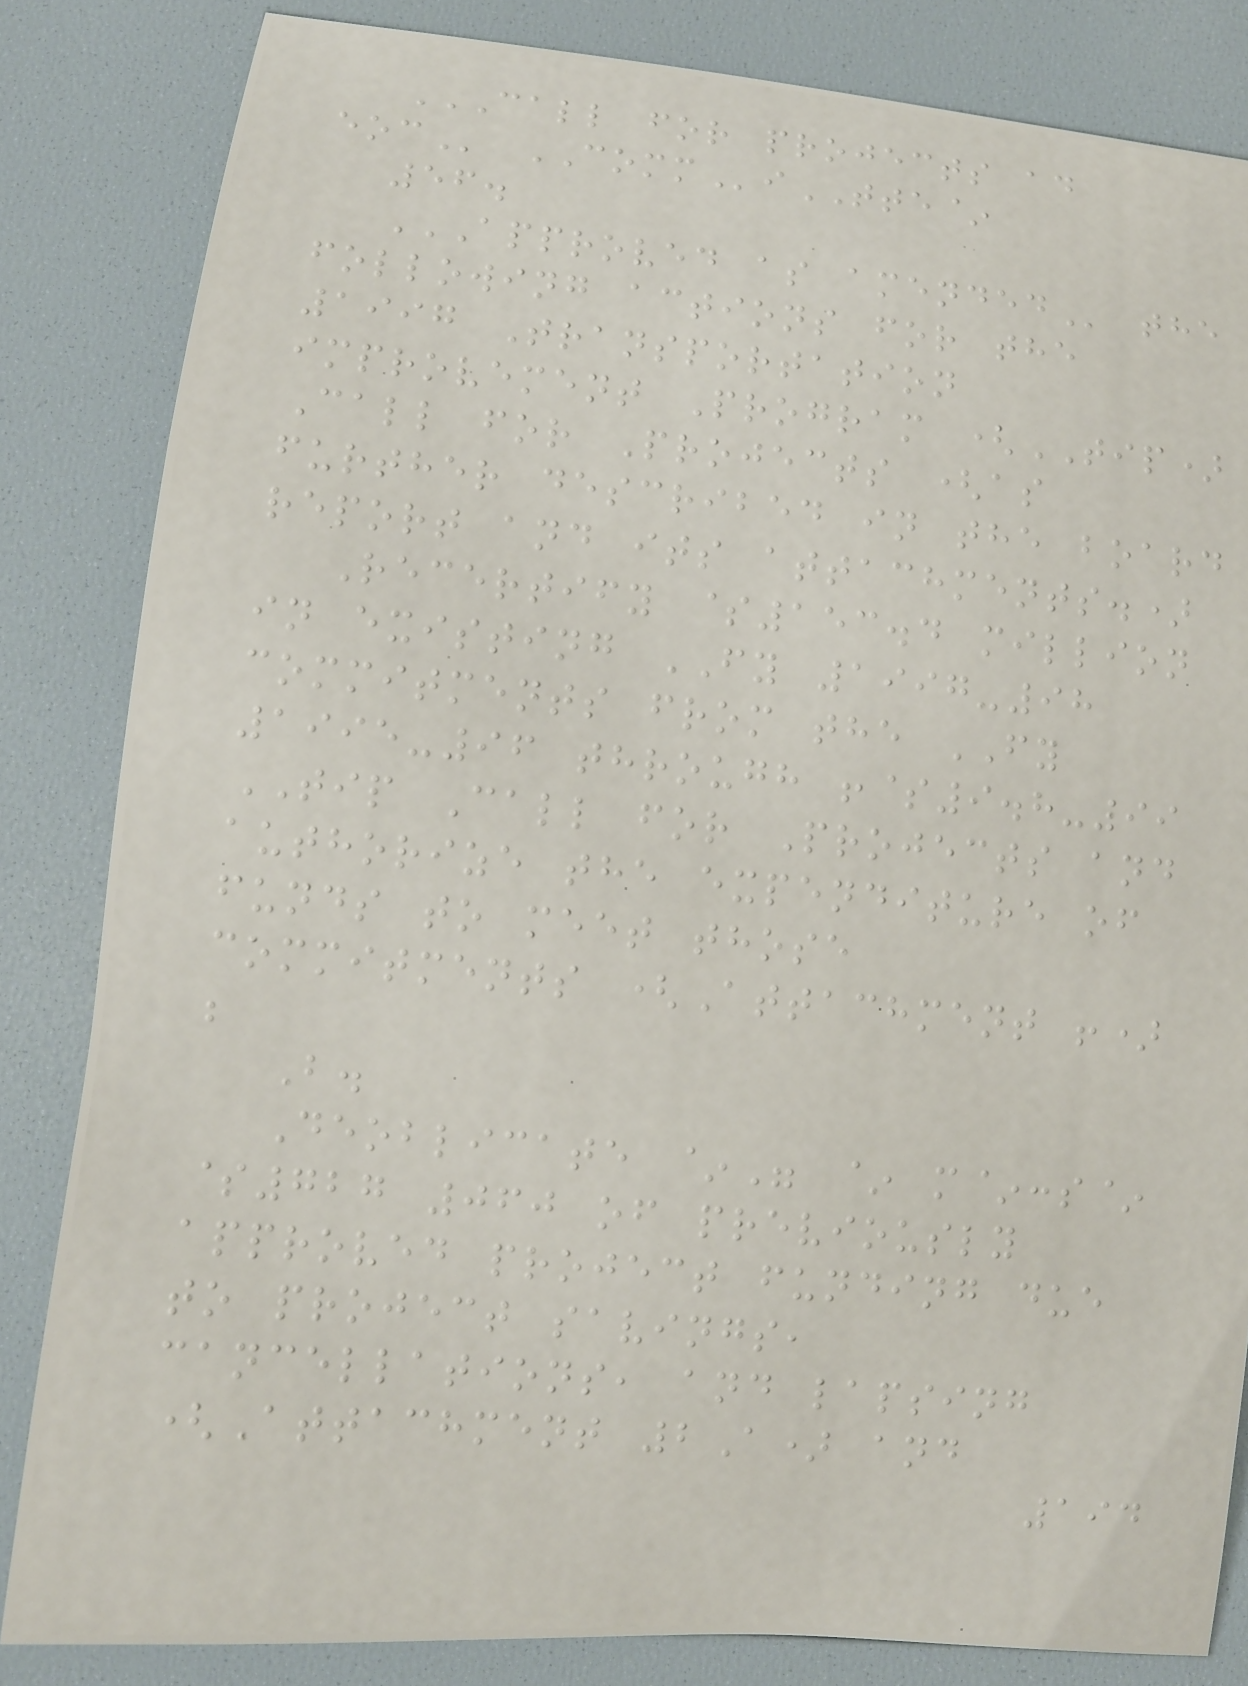CALL FOR PROJECTS AD
EOC COMMiTTE~
56.
APPROVED AS AMENDED the
following actions for the
1997 Transportation
improvement Program (TIP)
Call for Projects (as
further described in the board
report and its attachments.)
Recertify $153.4 million
in existing FY 1997-98
commitments from the FY
1995-96 through !$9.8-99
TIP Call for Projects and
authorize the expenditure of
funds to meet those
commitments (Attachment !)
;
B.
Deoblicate ~" ~ m~:s~
$727 060 of previously
approved project funding due
to project savings,
cancellations, and lapsing
(Attachment 2A) and
194
